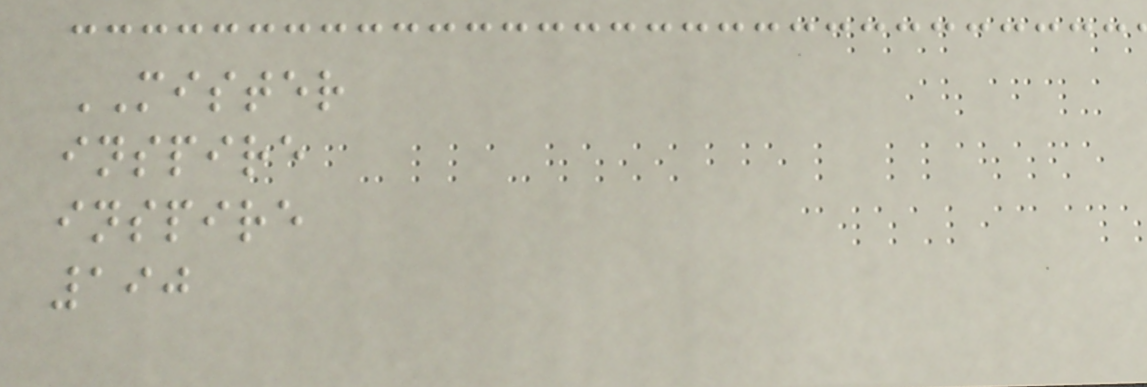MISTER
inspire
inspire
190
